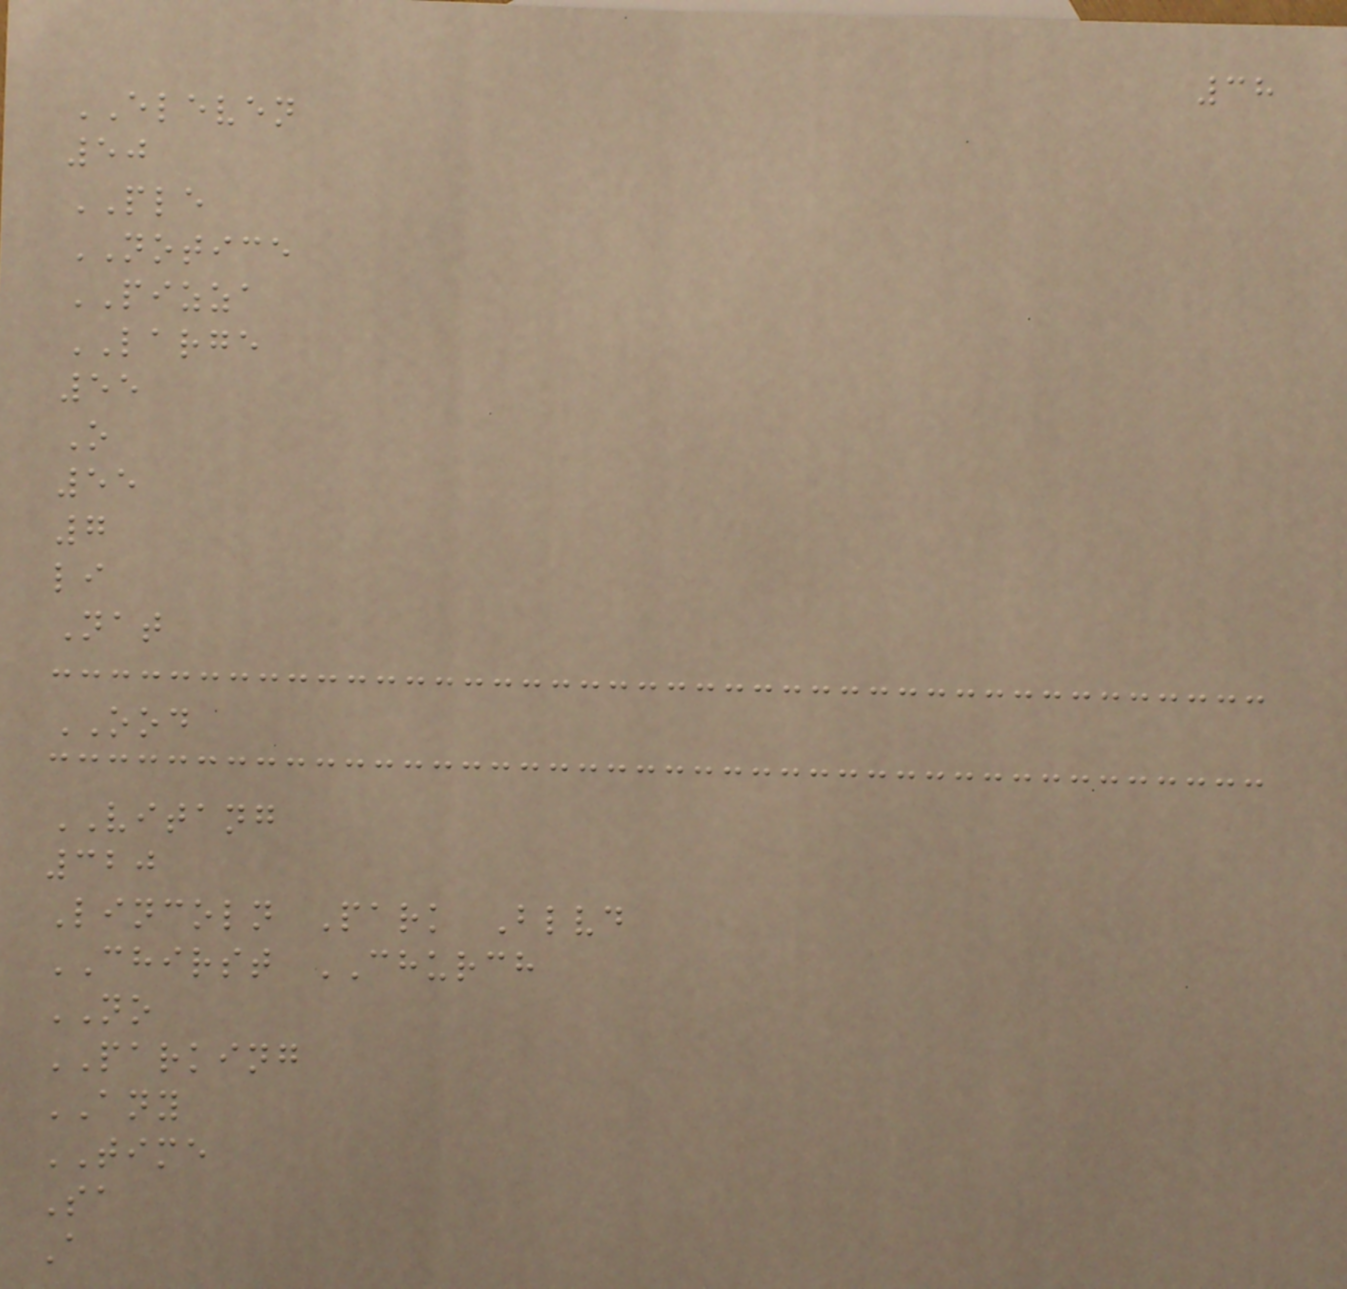38
ELEVEN
50
PLE
NOTICE
PIZZA
LARGE
55
O
55
7
li
Nat
OOD
VITANG
320
Lincoln Park Blvd
CHIRST CHURCH
NO
PARKING
ANY
TIME
Sa
A
